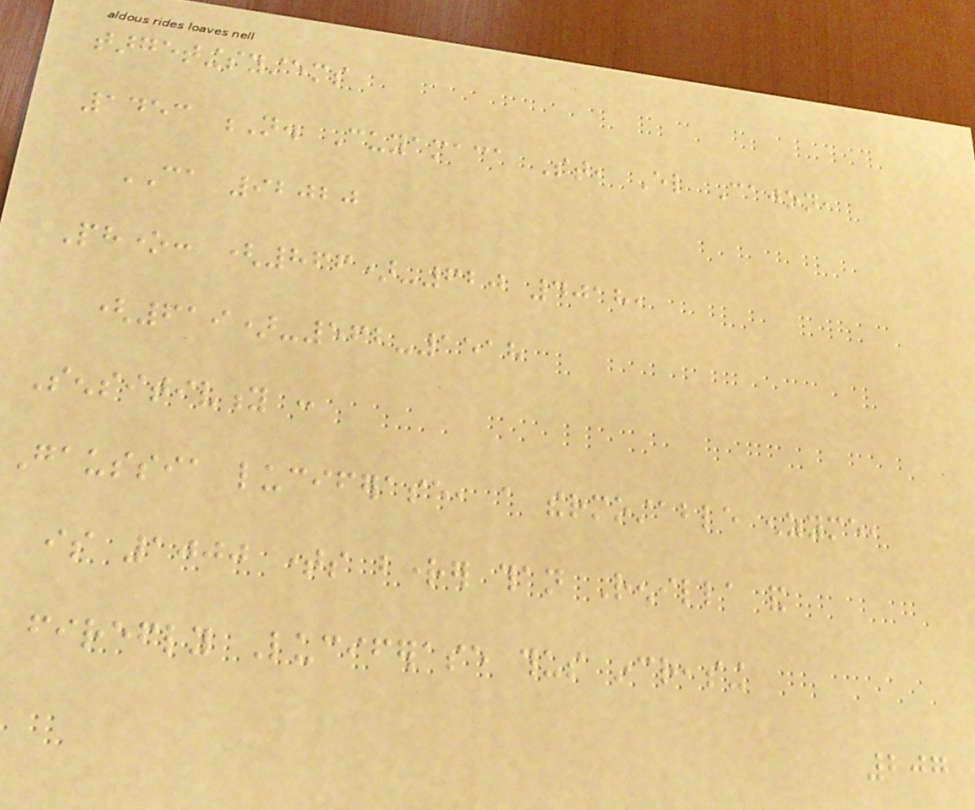targetingsystems
1453 N. Cuyamaca St, El Cajon,
CA 92020
Phone: (866)-620 4018,
(619)-562-1518
Sensitivity :
Gaussia luciferase, a thermostable enzyme,
is 1000 times brighter than Renilla and
firefly Luciferase thus increasing
207
